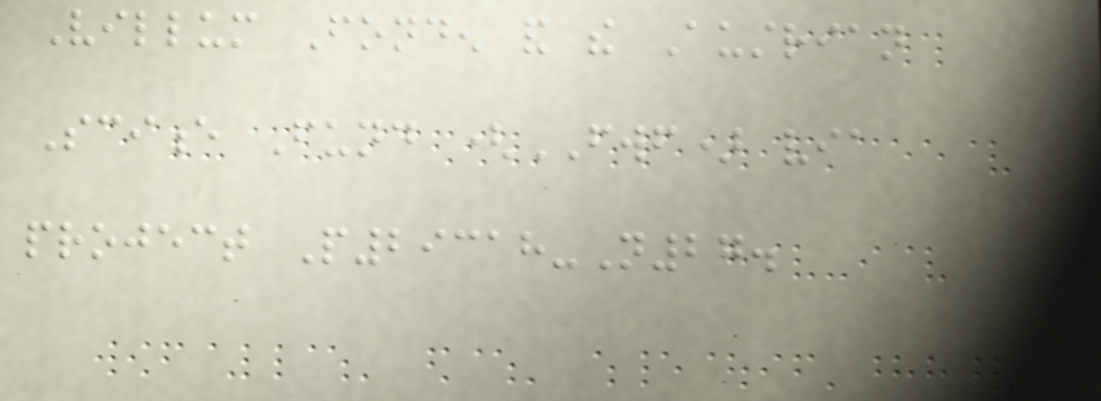Villum Fonden and the Austrian
Science Fund (FWF) via
project P29318-N27.
